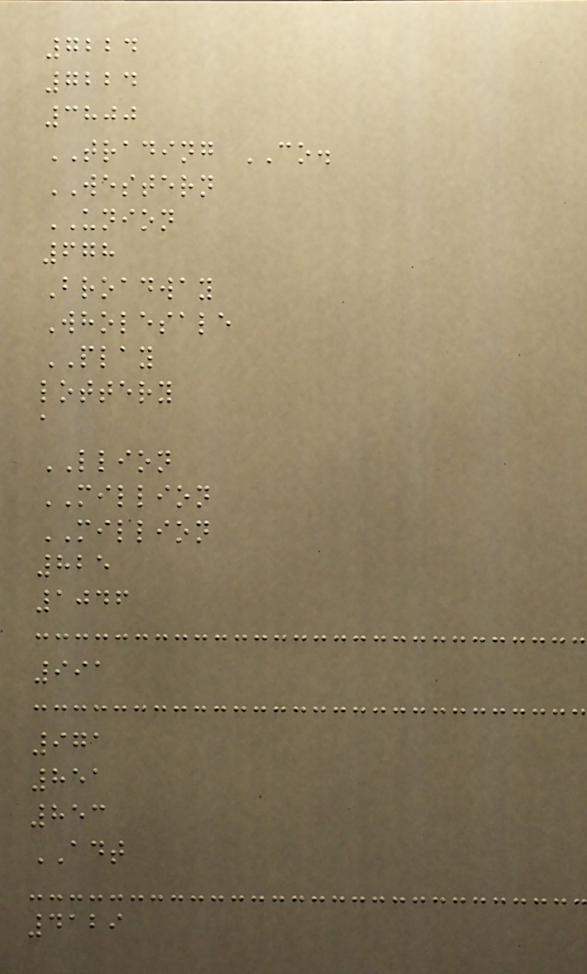7224
7224
3800
TRADING CO.
WESTERN
UNION
678
Broadway
Wholesale
PLAY
lottery
a
LLION
MILLION
MILLION
825
1046
991
971
851
853
ADT
4129
